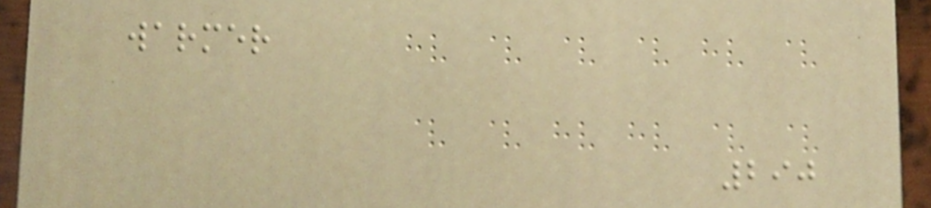warmer
290
